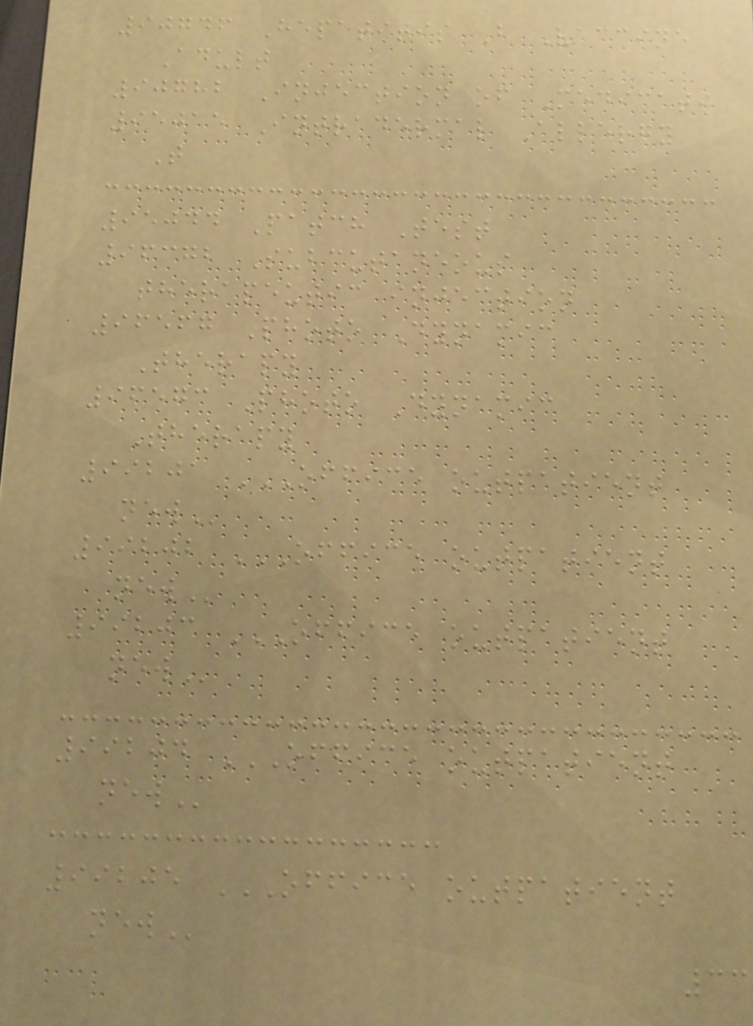90746 Hepatitis B Vaccine
Adult
90782 Injection of Medicati
95015 Intradermal Allergy
T
95044 Patch Test
96372 Subcutaneous
therapeutic injection
96567 Photo Dynamic
Therapy
96573 Photo Dynamic
Therapy
99201 OFFICE OUTPATIENT
NEW
99202 OFFICE OUTPATIENT
NEW
99203 OFFICE OUTPATIENT
NEW
99204 OFFICE OUTPATIENT
NEW
99205 OFFICE OUTPATIENT
NEW
33
